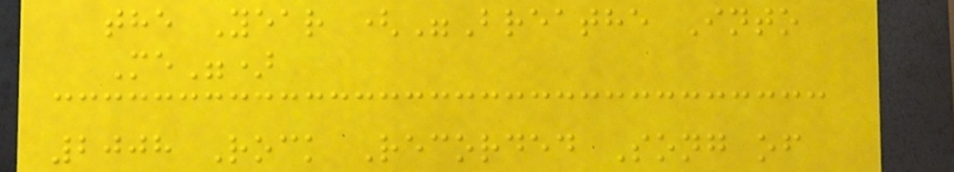the Year ("Breathe Into
Me")
2008 Rock Recorded Song of
